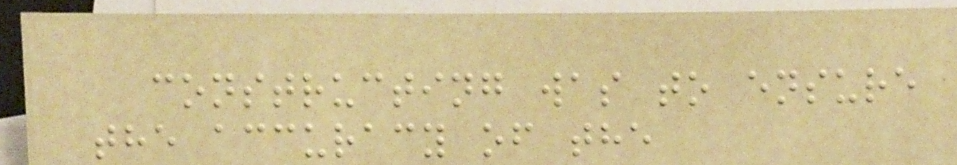constructing was to ensure
the accuracy of the
